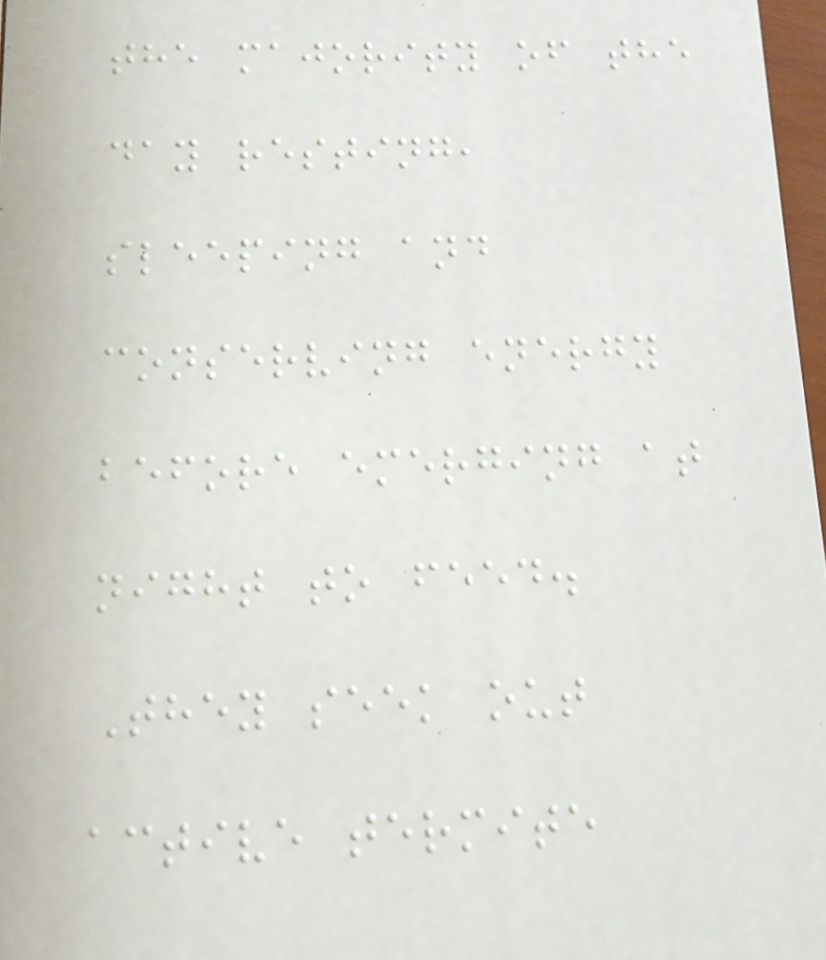the majority of the
day resting,
sleeping and
conserving energy
before emerging at
night to feed.
They seek out
active termite
